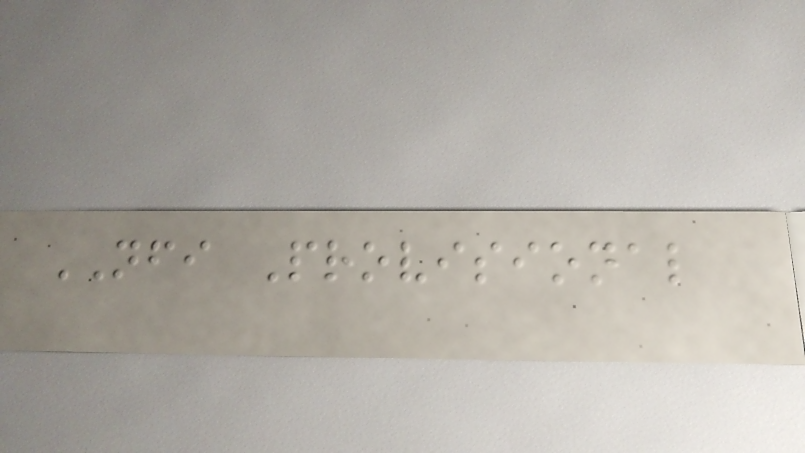NFI Provisional
